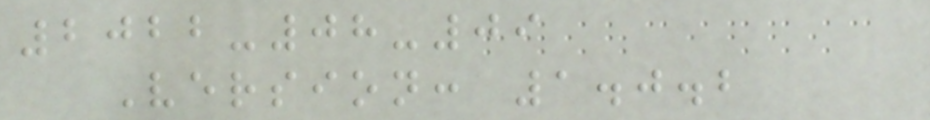2022-08-09
Version: 1.0.2
